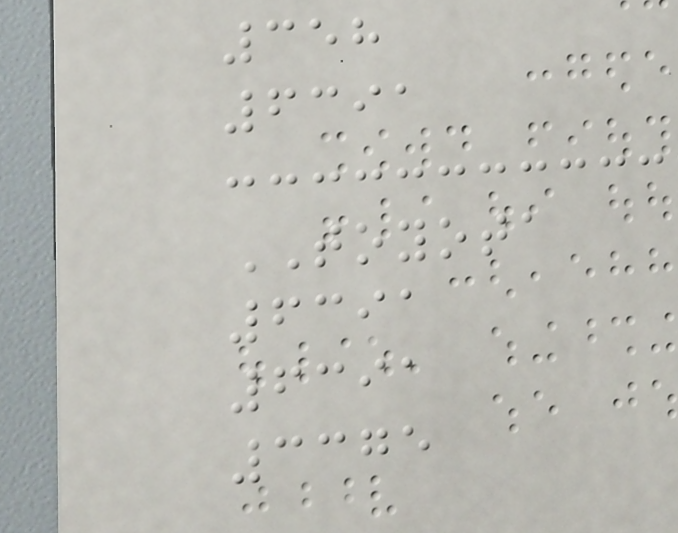358
6391
TOYOTA
6391
6391
3375
